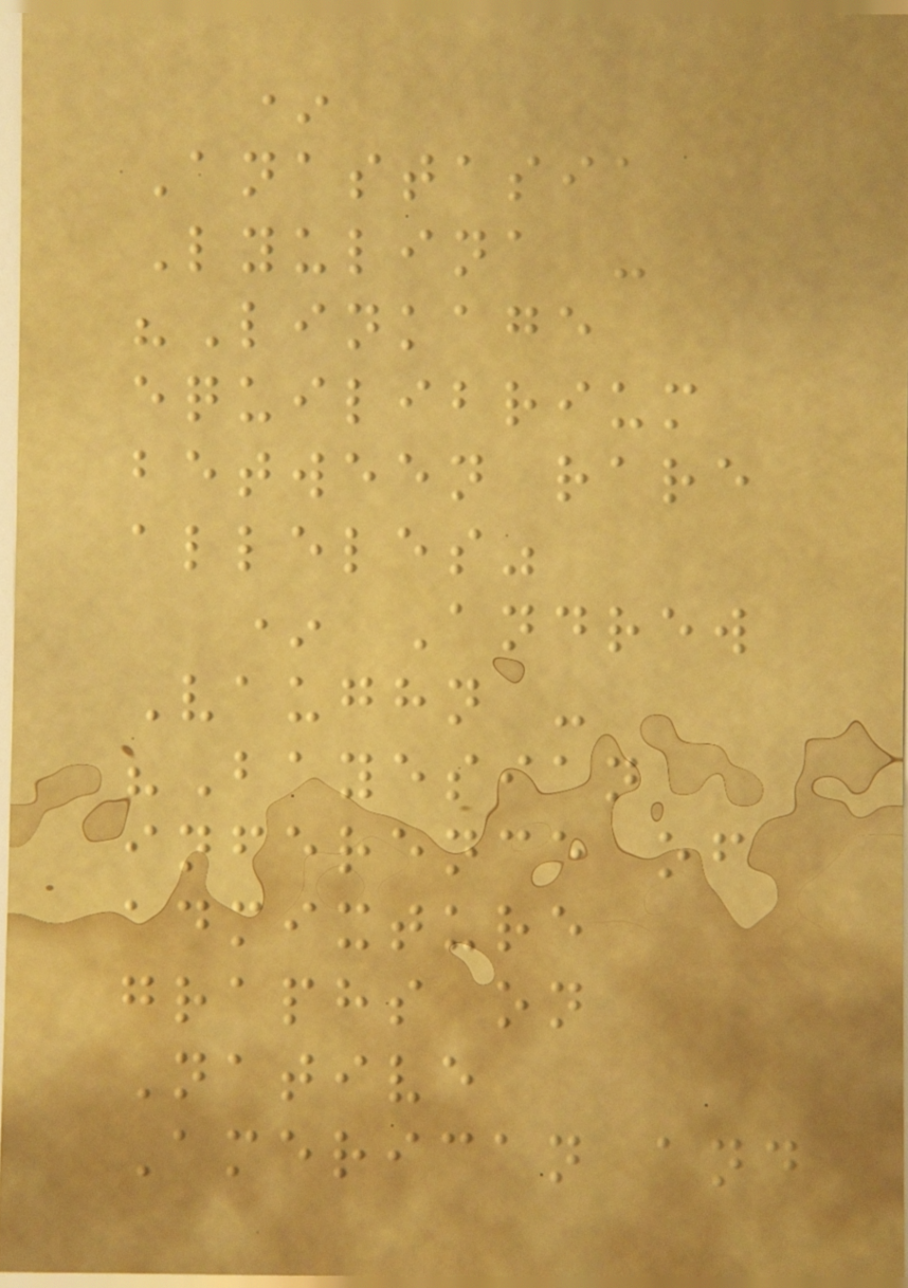*
Anastasia
Lyulina -
"Linkage
equilibrium
between rare
alleles"
* Andrew
Vaughn -
"Bayesian
inference of
admixture
graphs on
Native
American and
